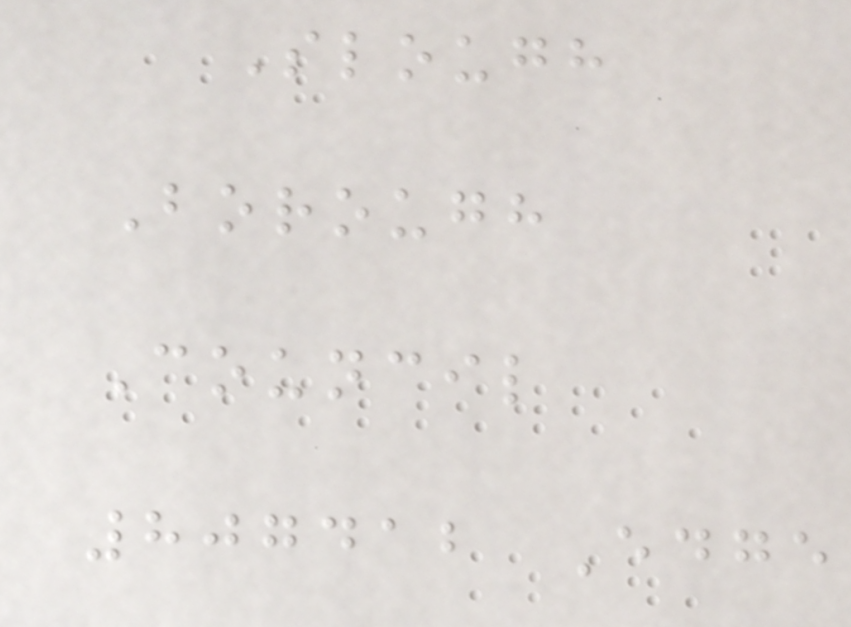Slough
Borough
Council
807412 Edge
